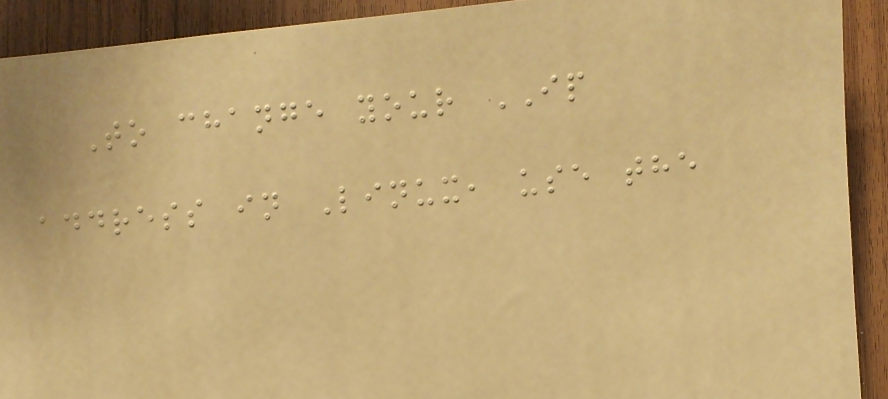To change your IP
address in Linux, use the
